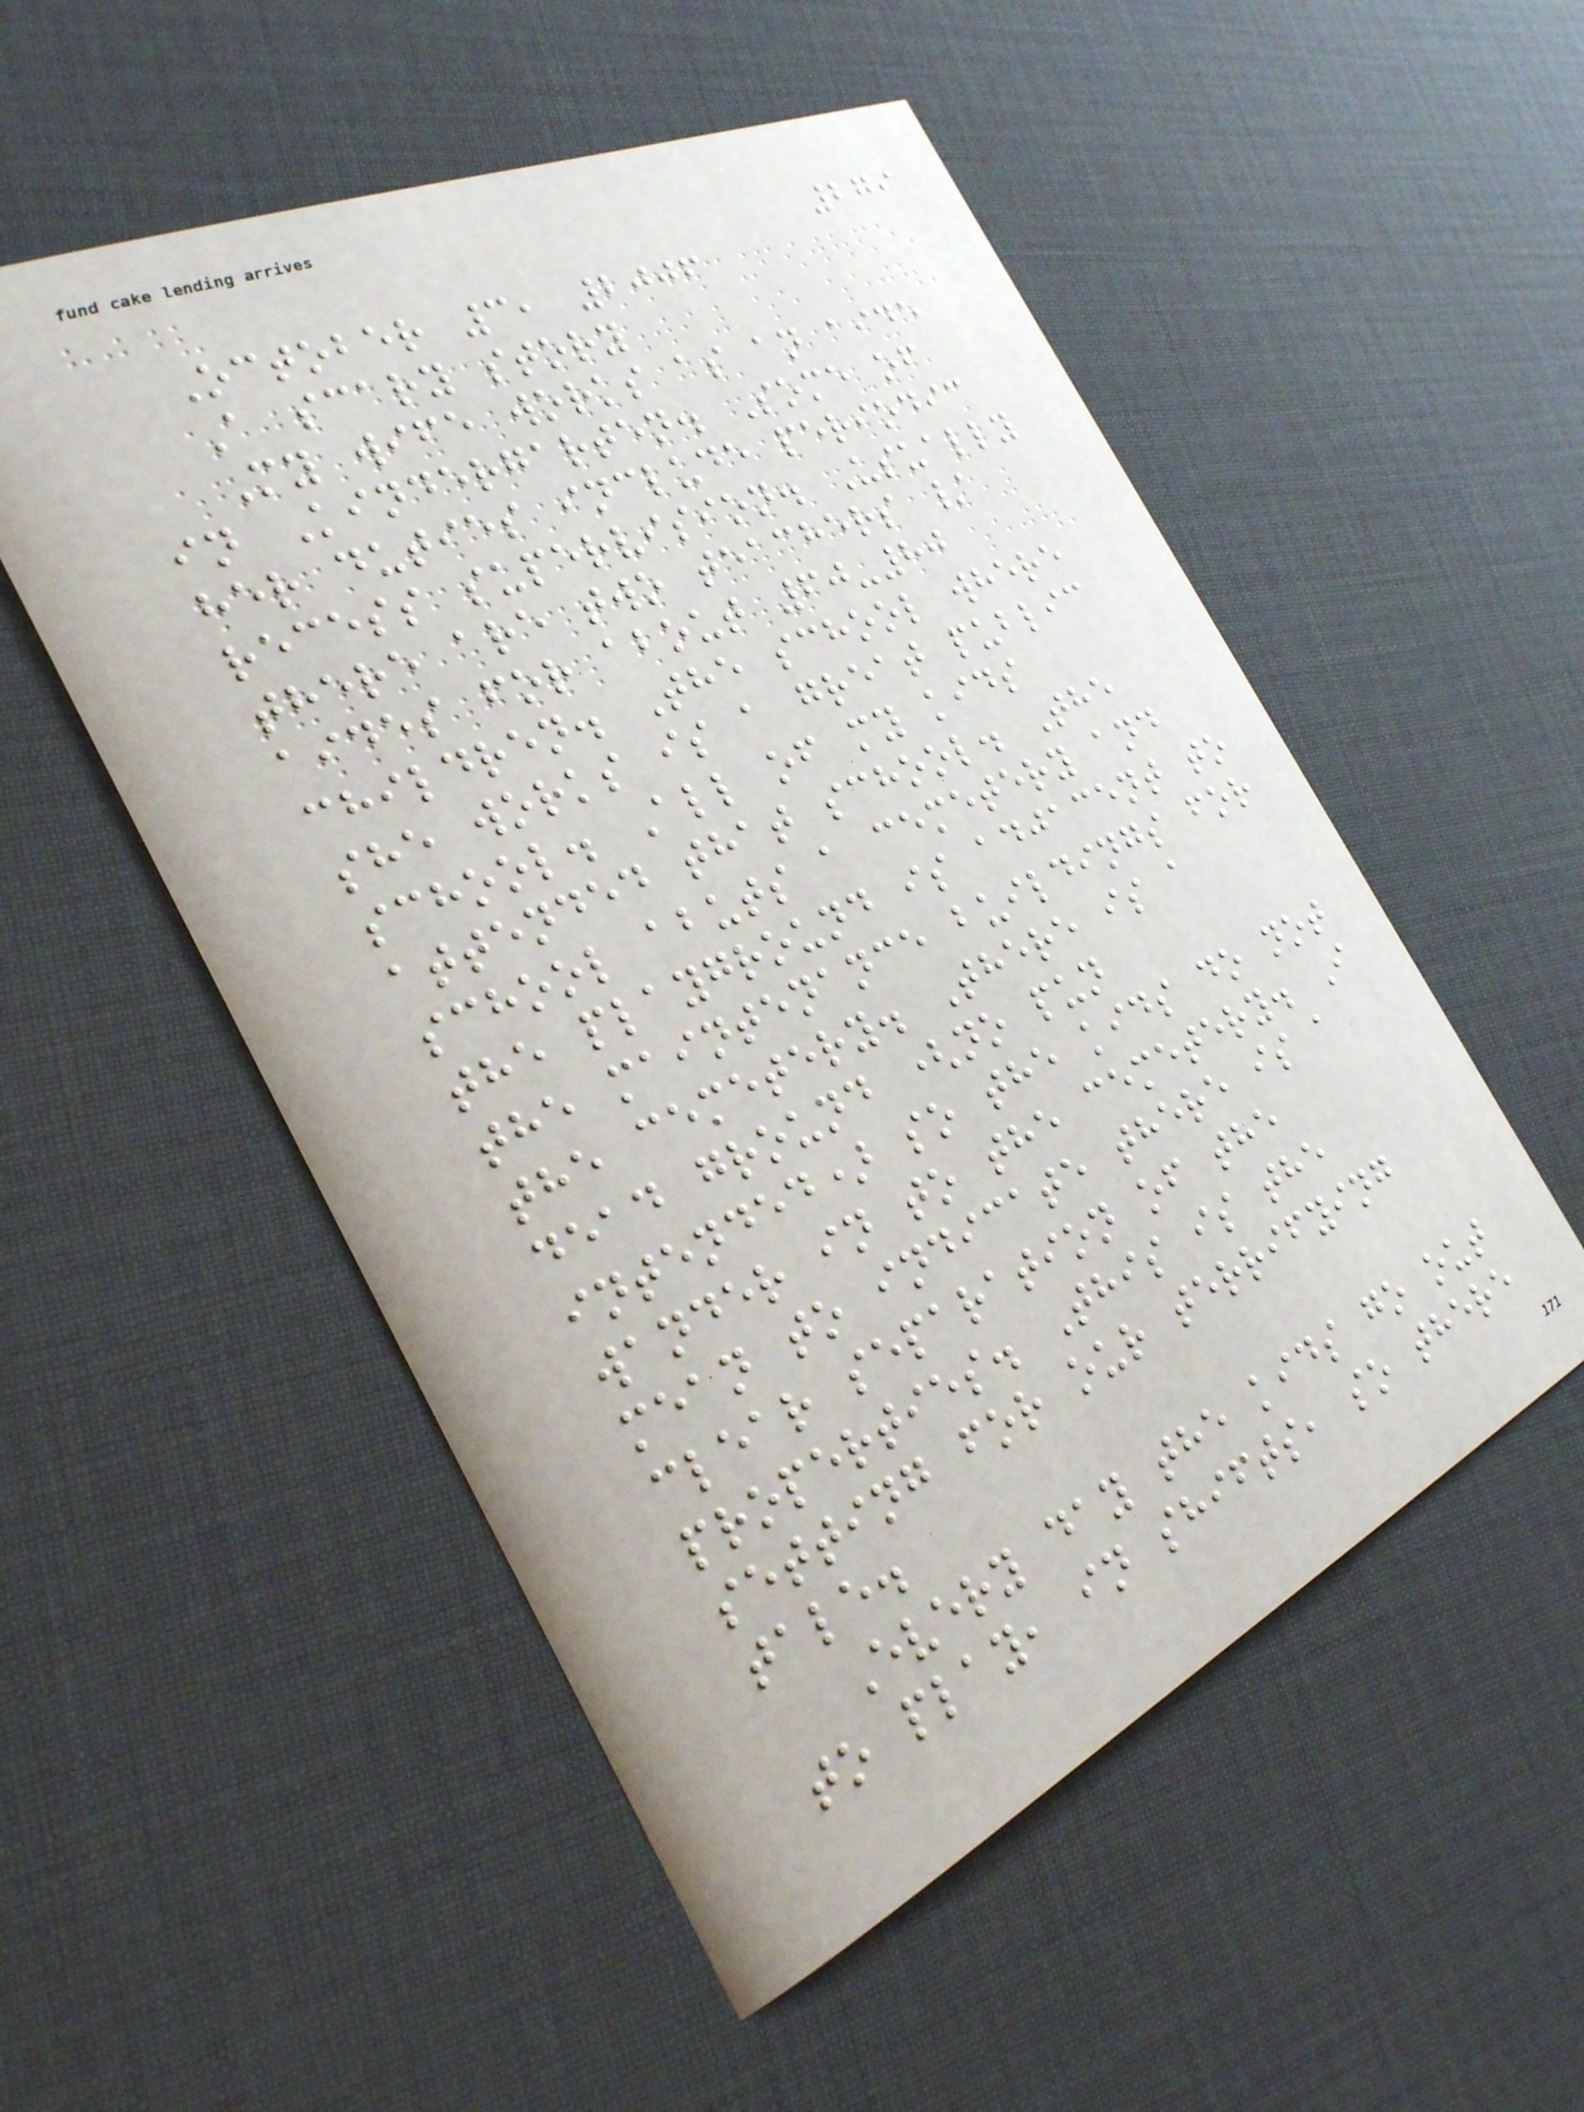279
October 3, 2006
A scary story
My wife works as an aide
in Kindergarten. Some of
her duties include periodic
recess supervision. Usually
there are two teachers /
aides for about 60-80
children. The school where
she works is a great public
school. All of my kids
attended that school. The
school abuts a cemetery and
the playground is adjacent to
the maintenance buildings for
the cemetery. There is a
dead ground (no pun
intended) so the kids do not
wander in to the cemetery. I
mean to indicate there is a
clear separation of the
properties. This is the
setting for our terrifying
tale.
Every day the kids go out
to play, in shifts, so there
